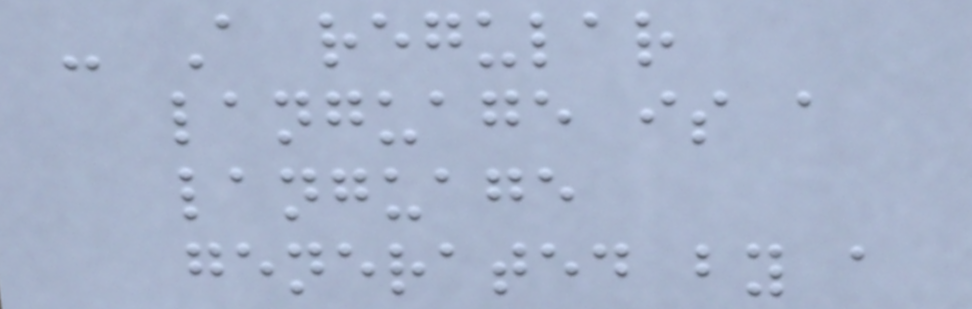- A regular
language is a
language
generated by a
